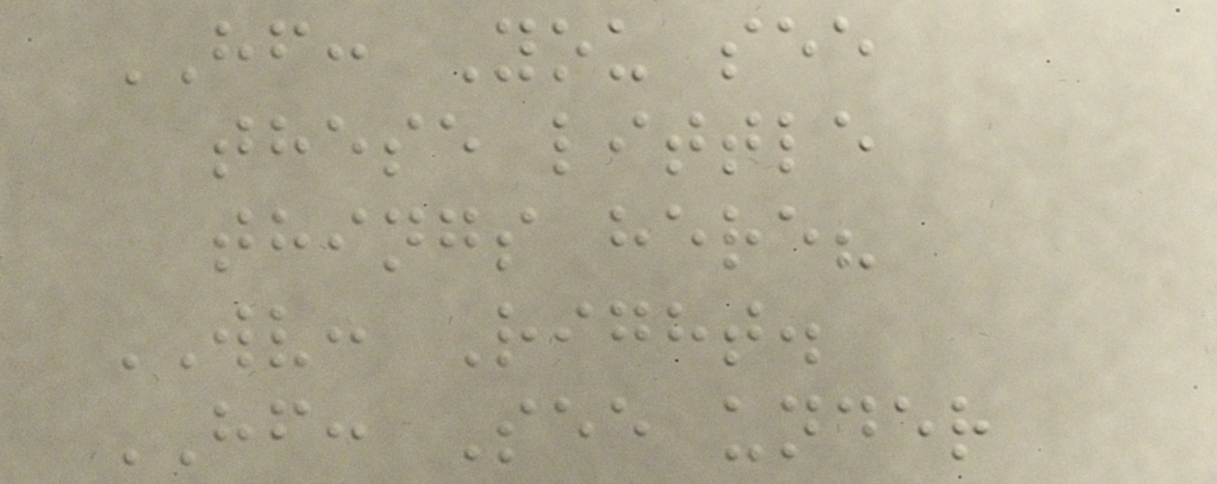HF: You see
these little
things here?
WV: Right.
HF: See under
